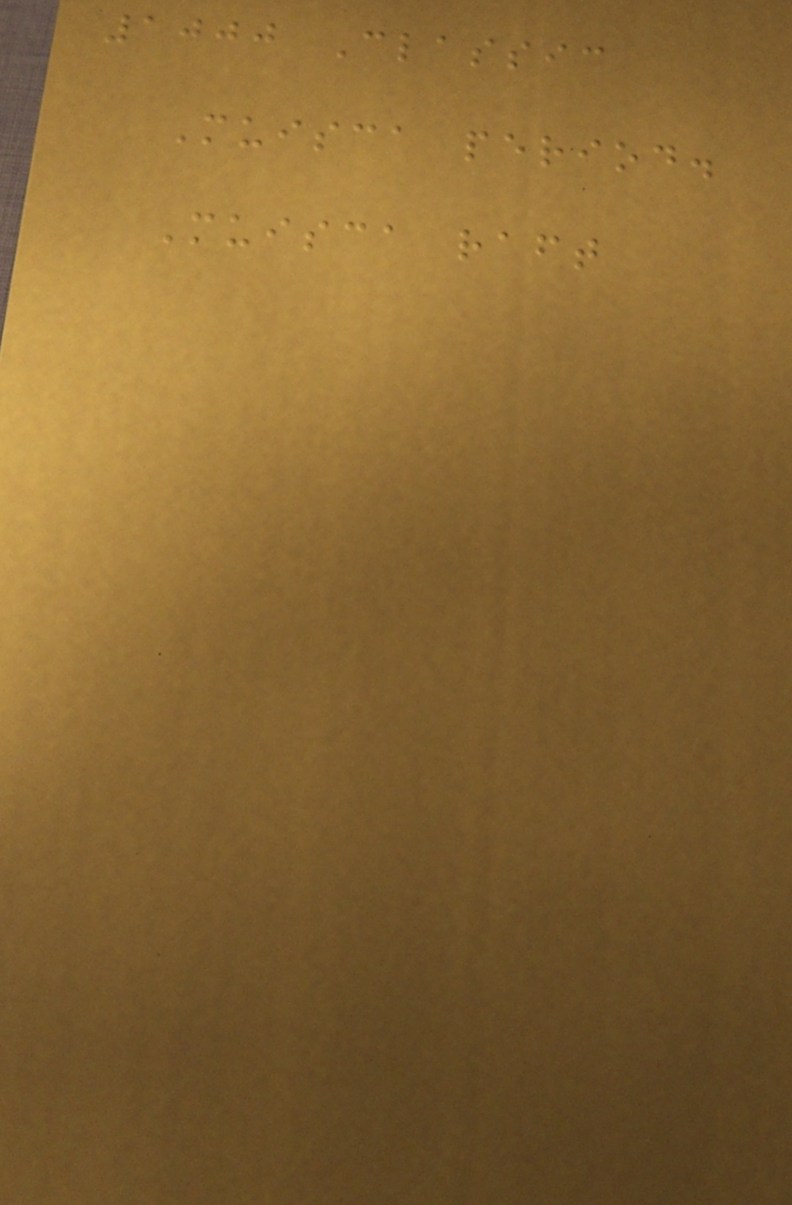1000 Classic
Muisca period.
Muisca raft
